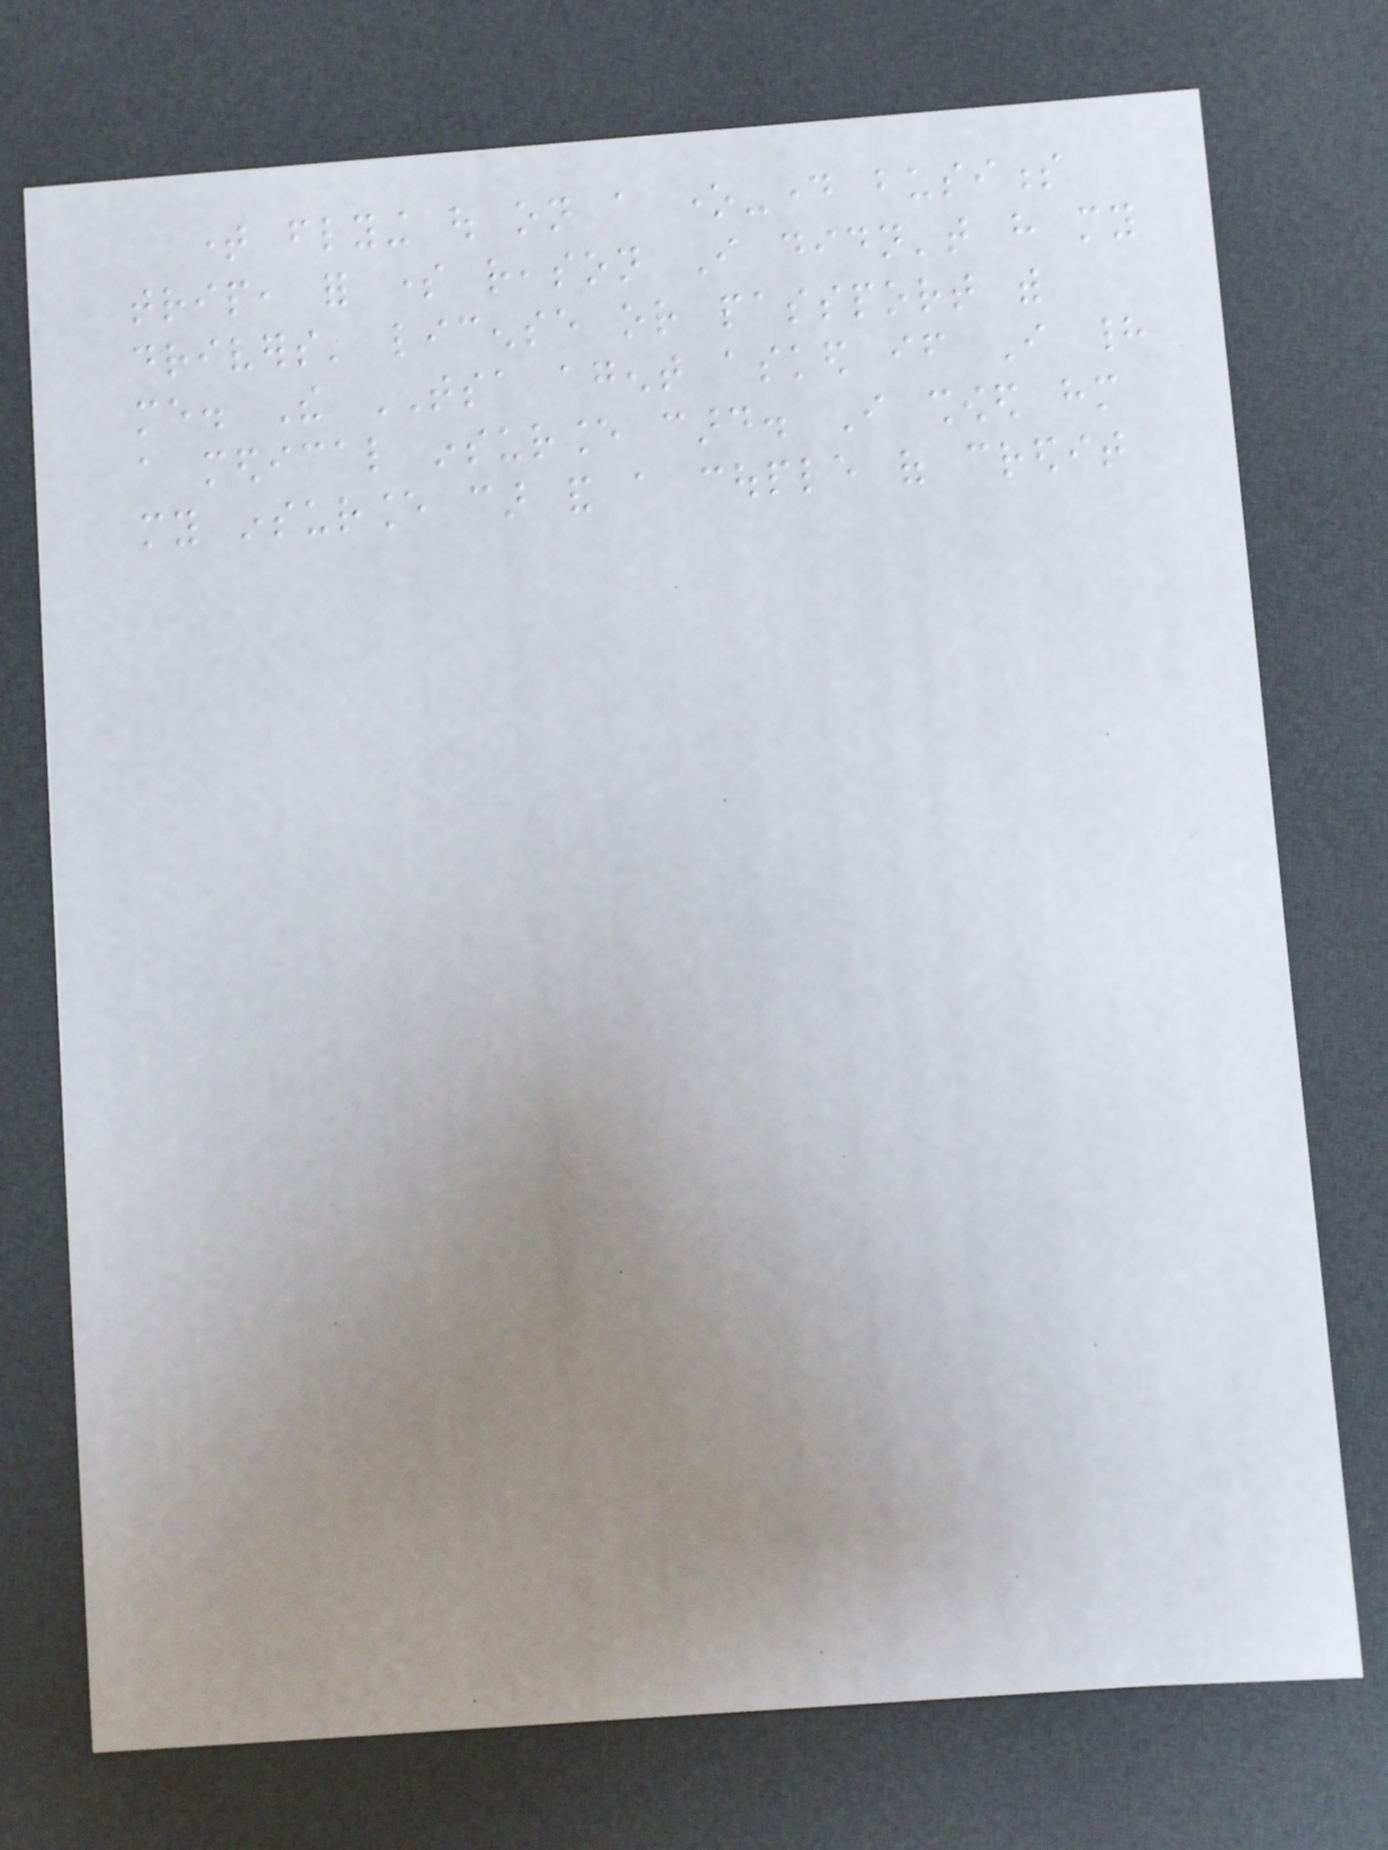time flying out on a one-day business
trip, for some reason I didn't have my
drivers' license or passport with
me. The TSA agent asked if I had
a medical insurance card. I showed him
my insurance car and a couple of credit
